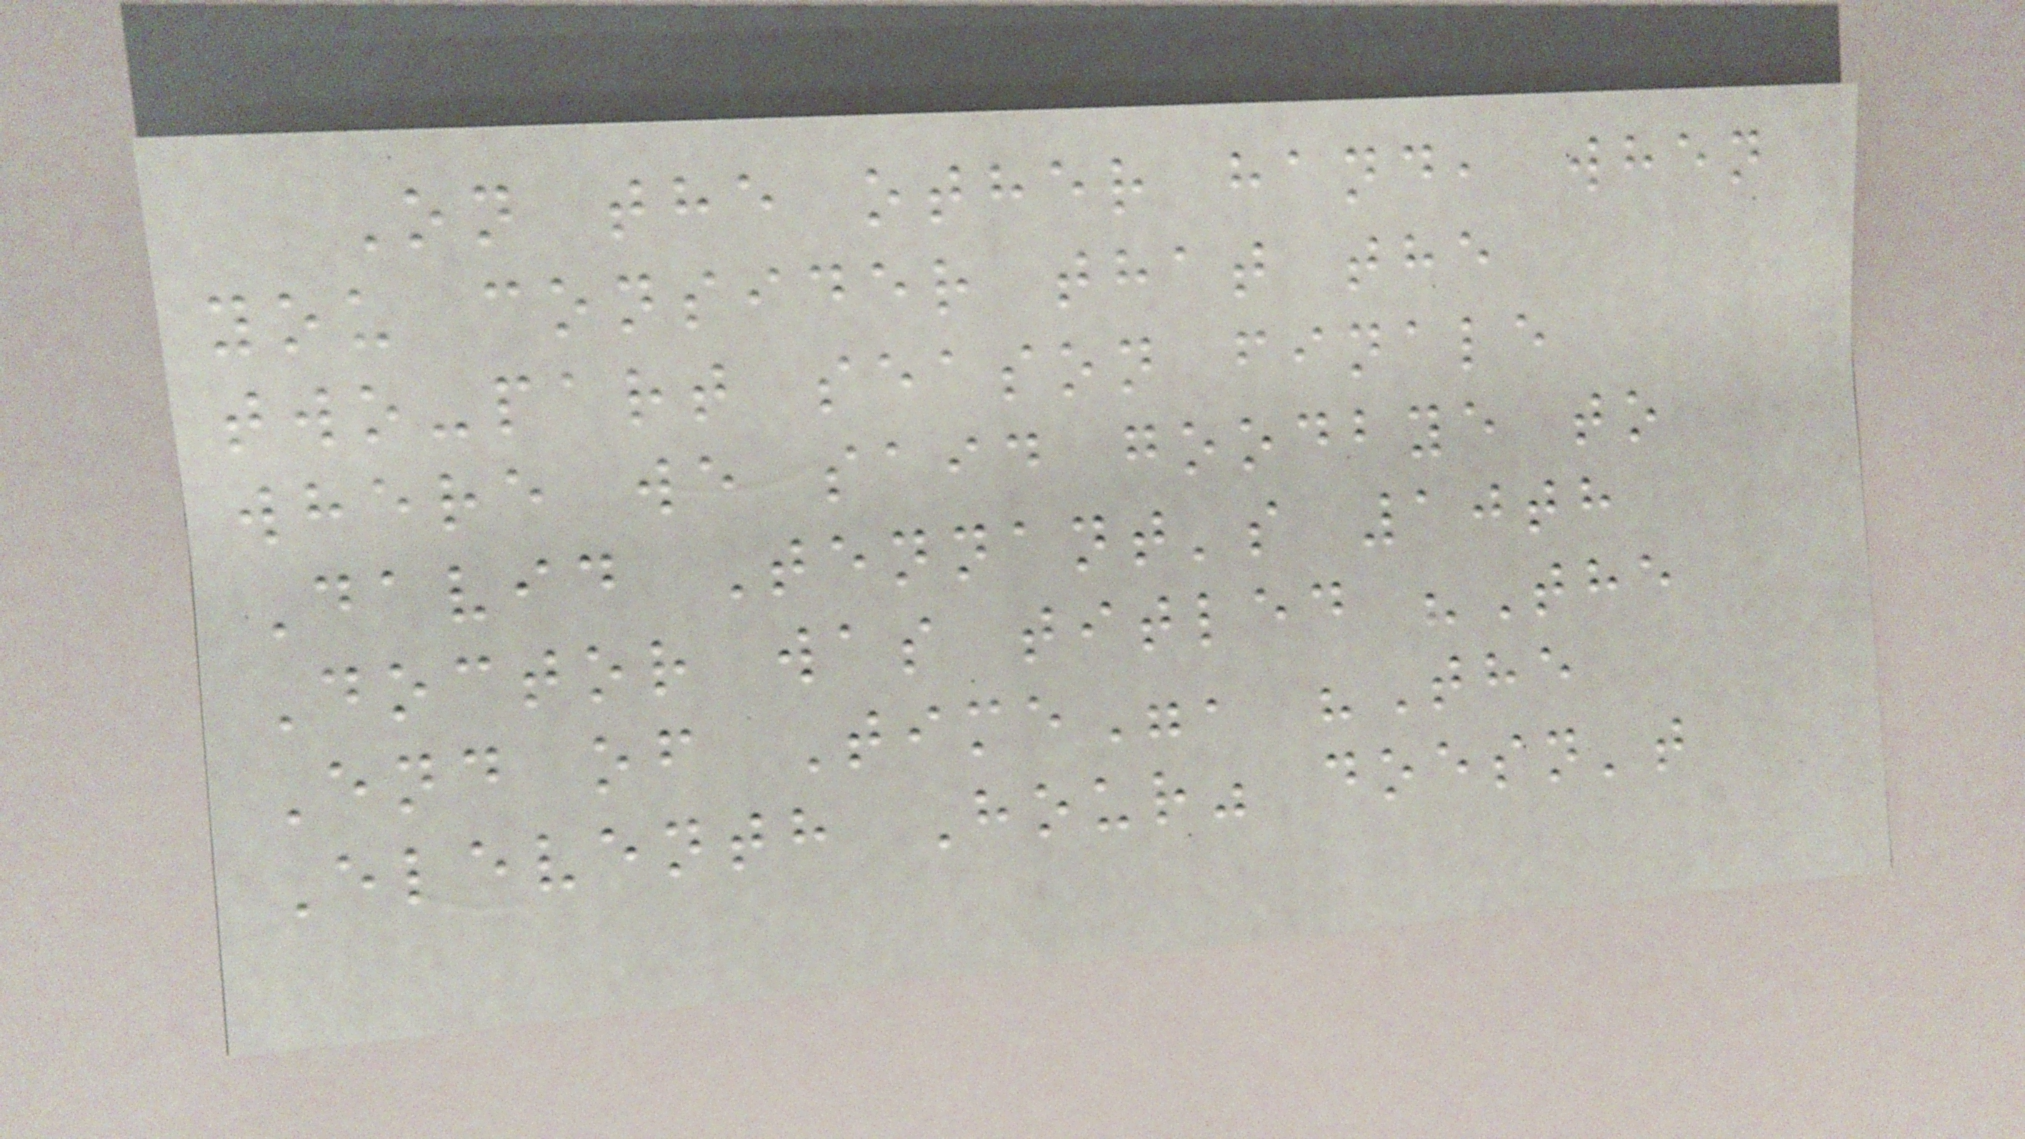On the other hand, when
you consider that the
two-part season finale
where we said goodbye to
David Tennant's 10th
Doctor was titled "The
End of Time", "The
Eleventh Hour" doesn't
